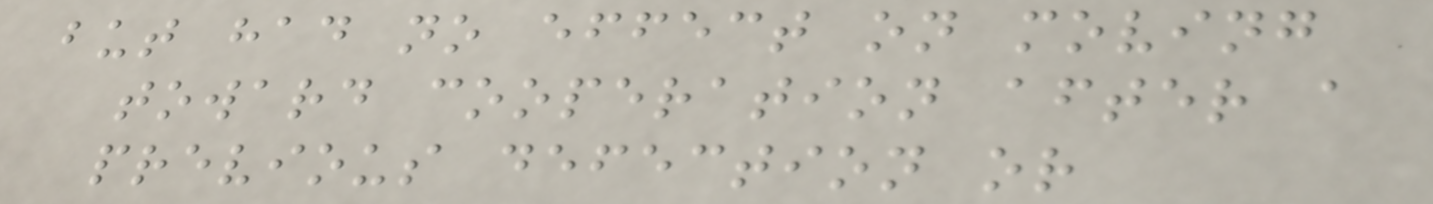but had no effect on moving
toward cooperation after a
previous defection or
